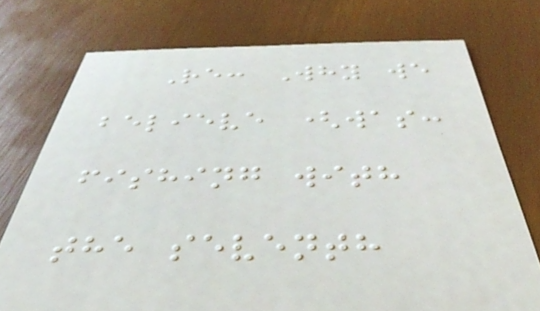Re: Why we
believe (was:
fishing with
the seventh
